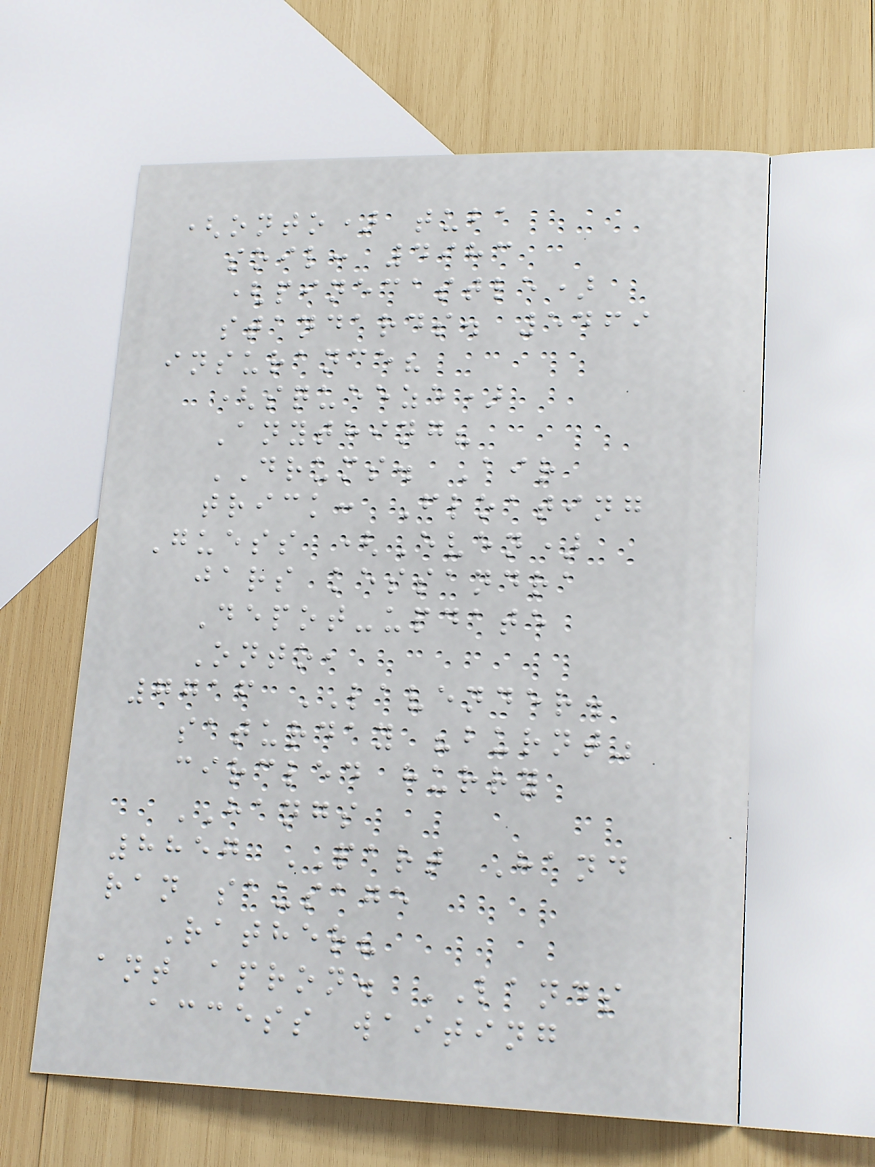(onto) tuba
soil: 4983
(pinecastle)
standards. 5469
insurance?
(squeeze)
Anything?
DRUMS. Air
trick: Floating
Guess (Even)
jars kessandra
Depot-update
Onto,
7716 LAVENDER.
saturday "burnt"
circled hurry
HANGS
8857 PART Hand
ran sausage
Rather?
ant apron. LANDS
access waiting
